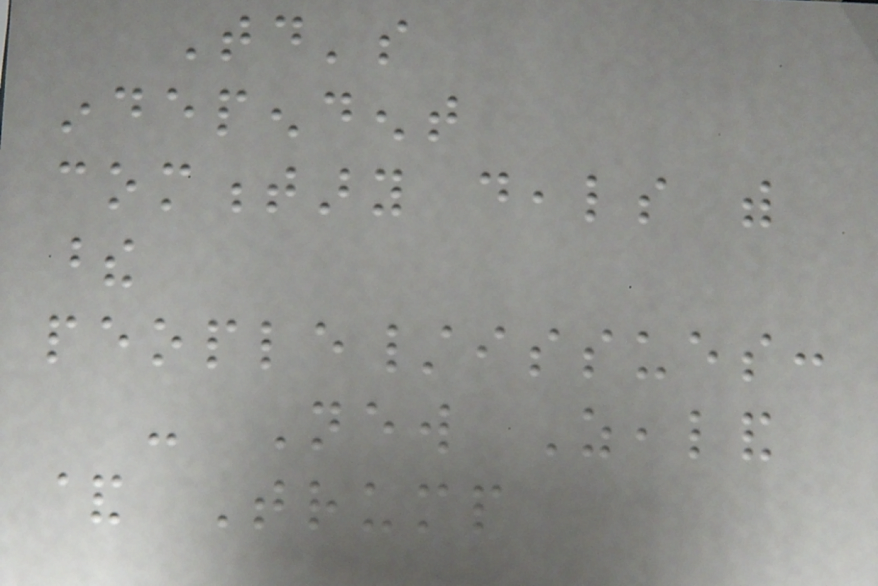Today's
independent
commentary deals with
these
people/issues:
- New Zealand
& Trump
